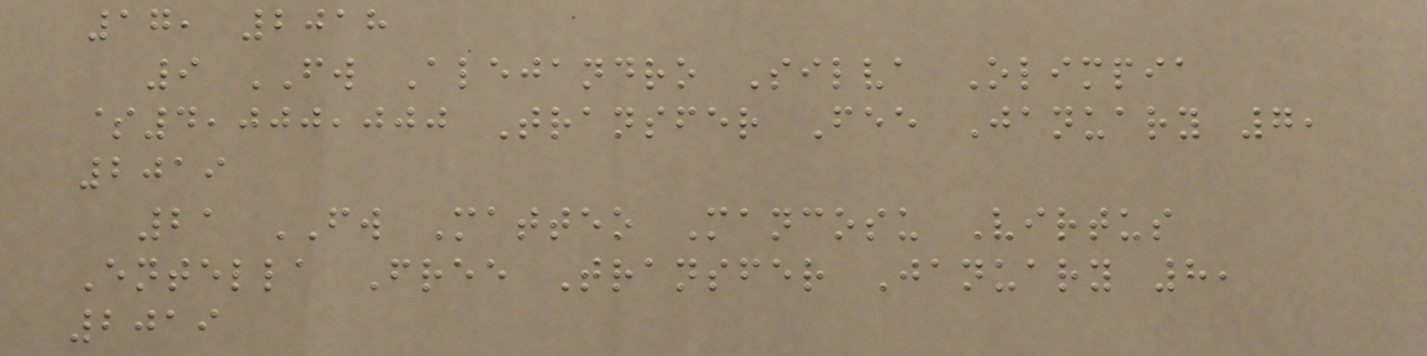17, 2018
9 FW Alejandro Silva Olimpia
$4,000,000 Transfer Fee January 7,
2019
21 FW Matteo Mancosu Virtus
Entella Free Transfer January 8,
2019
